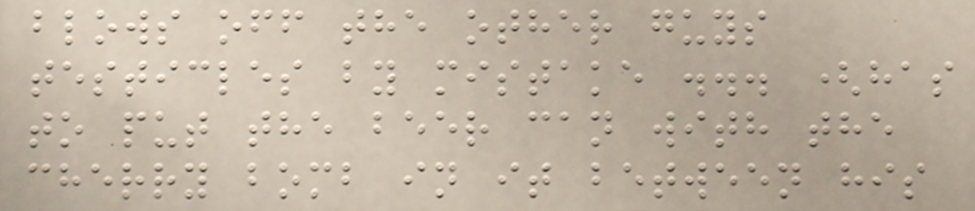blows off the other guys
testicles by mistake ... (has
to put the beer can with the
cherry bomb in it between his
